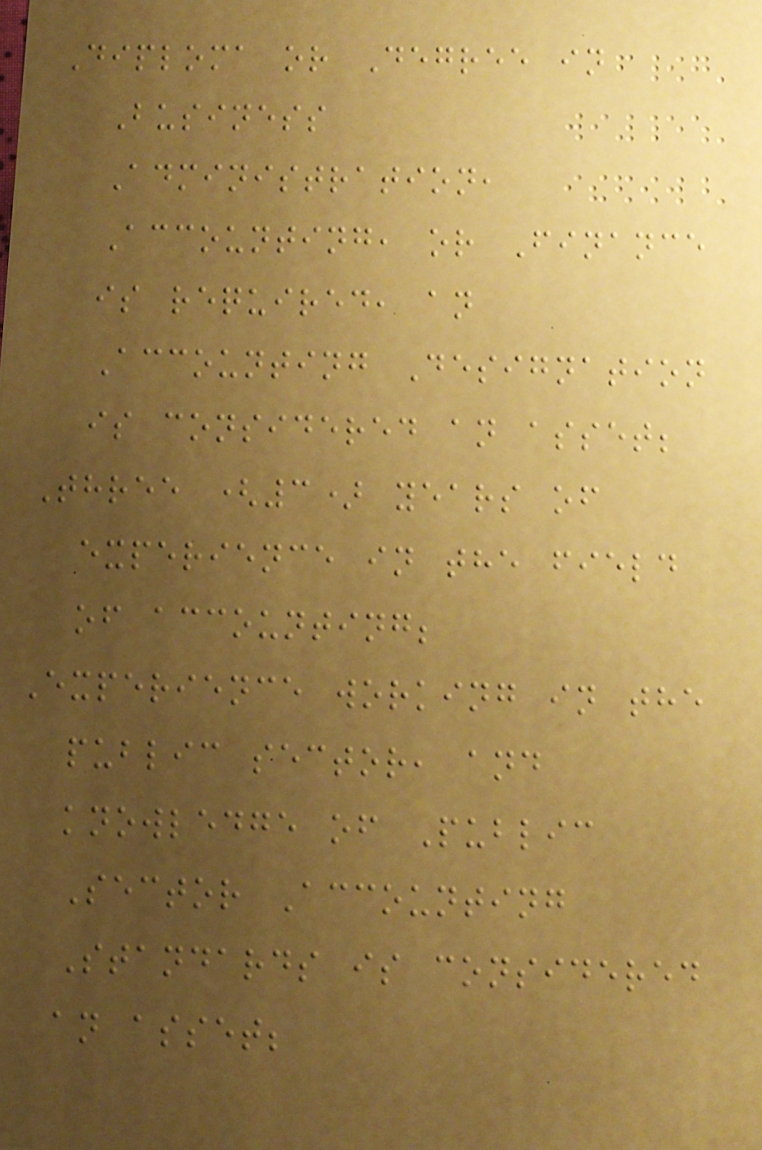Diploma or Degree in
Business
Administration,
Accounting, or Finance
is required, an
Accounting Designation
is considered an asset;
Three (3) years of
experience in the field
of accounting;
Experience working in the
public sector, and
knowledge of Public
Sector Accounting
Standards is considered
an asset;
